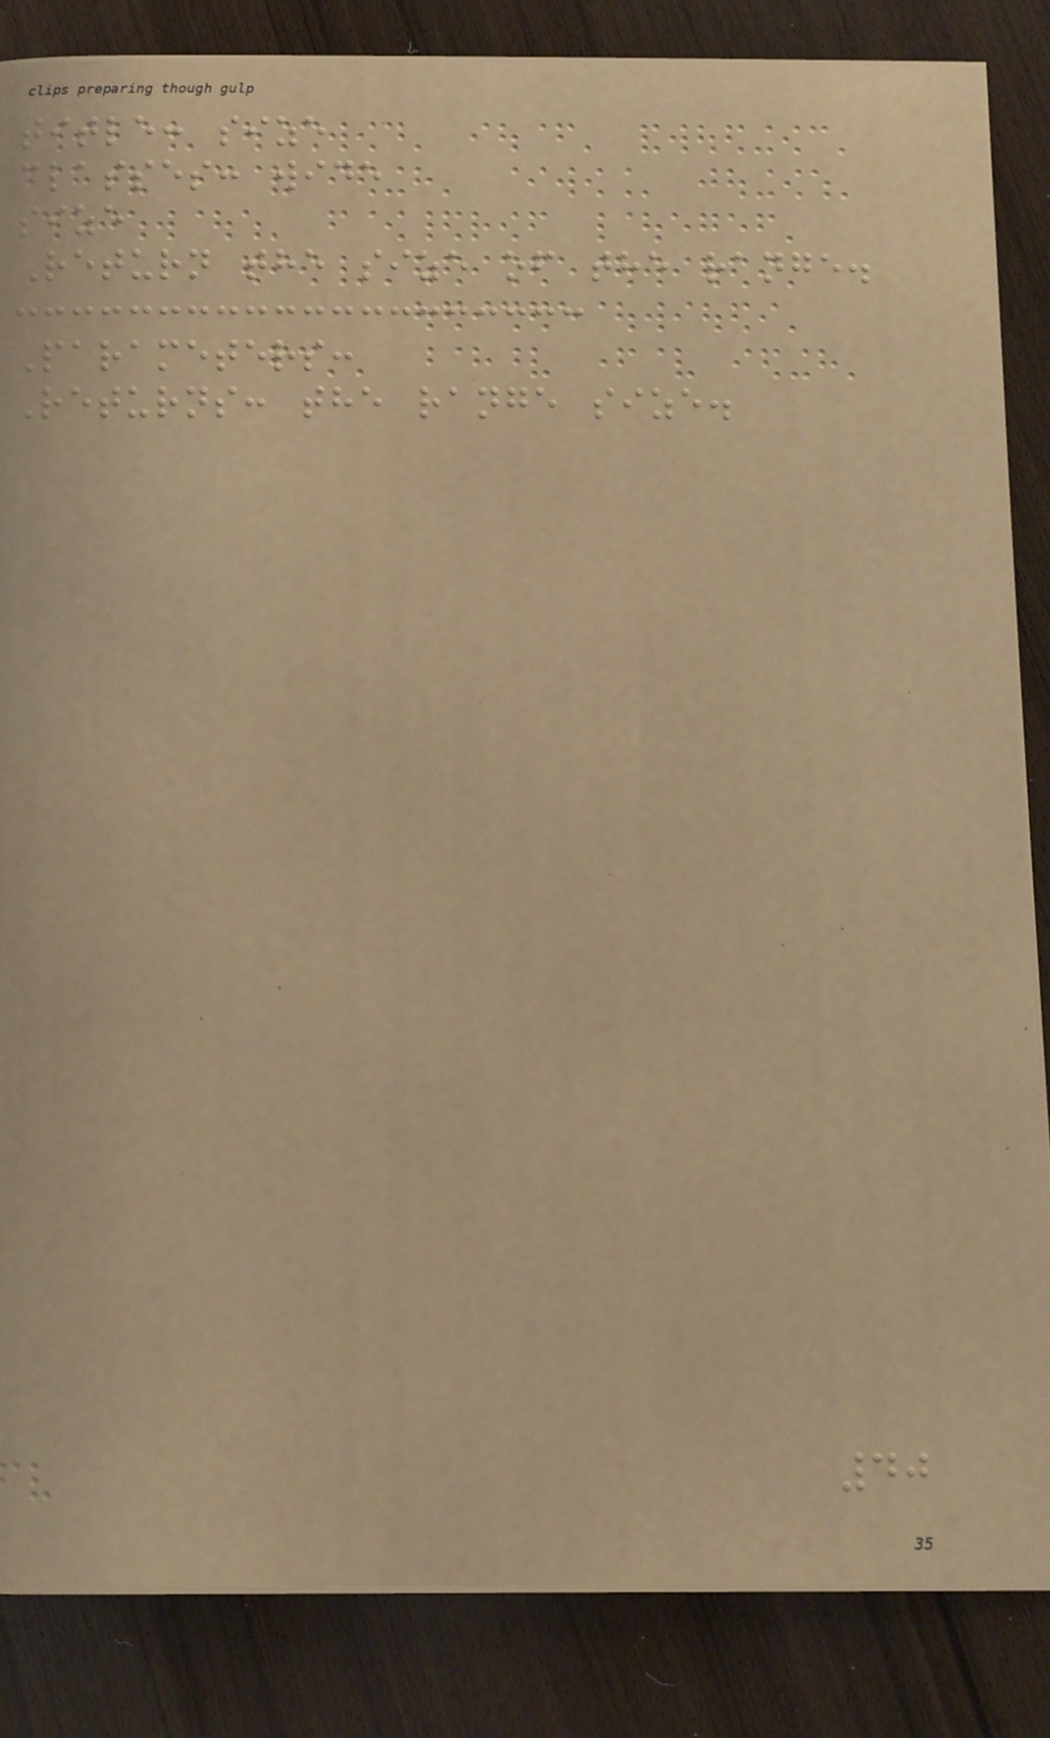title: size
classes: wide
size
Return the size of the range.
Parameters:
Returns: the range size.
40
